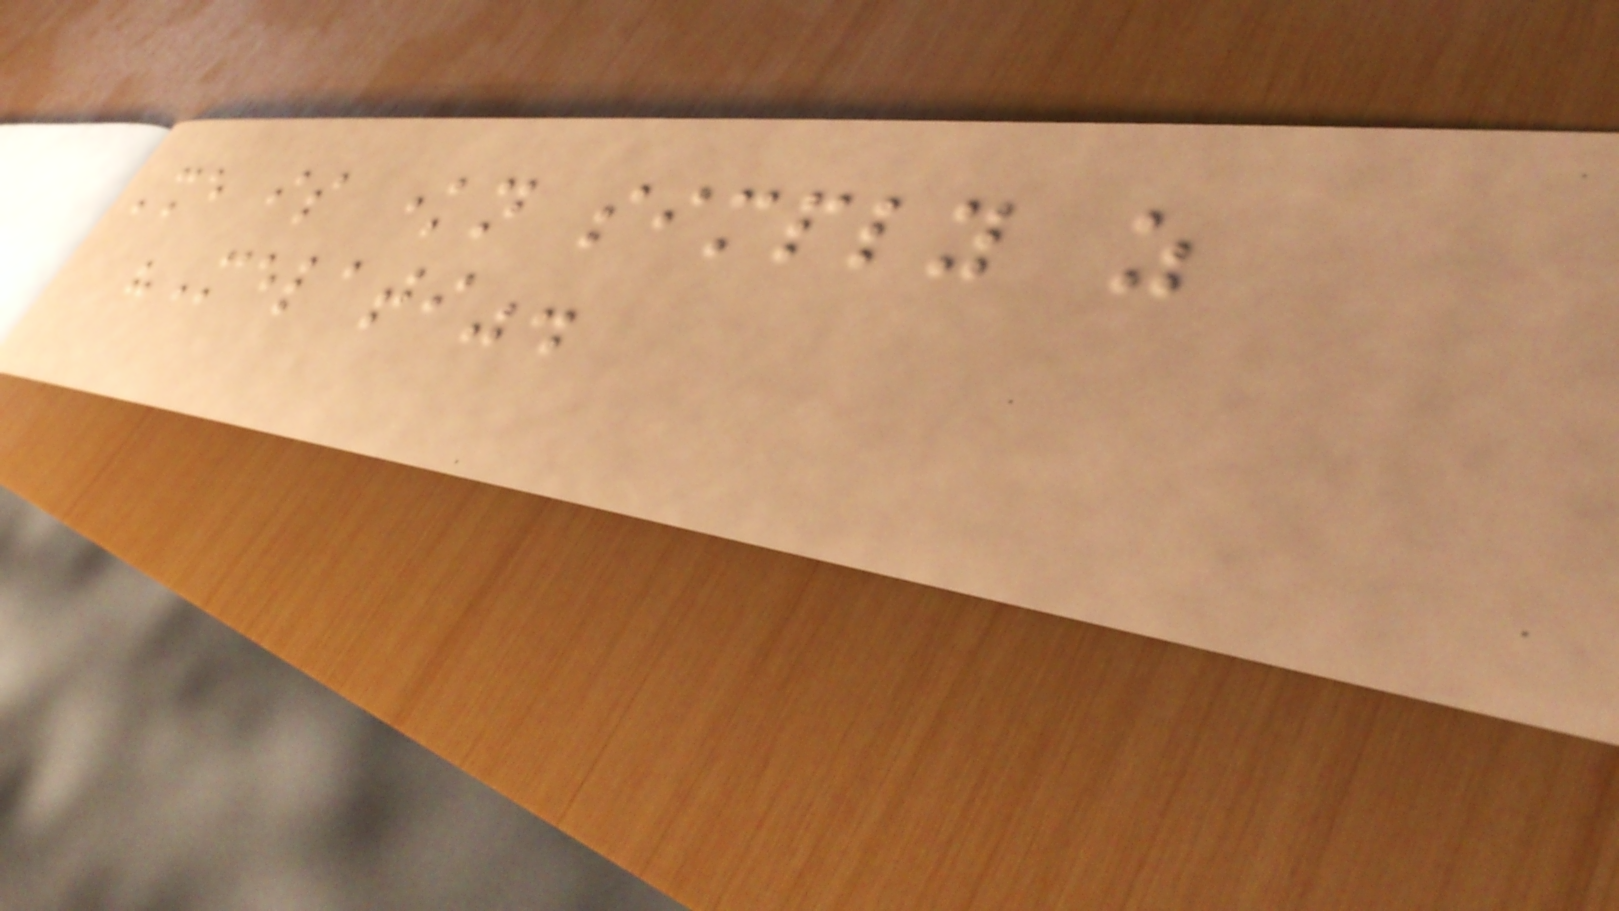She is known simply as
"Melati".
